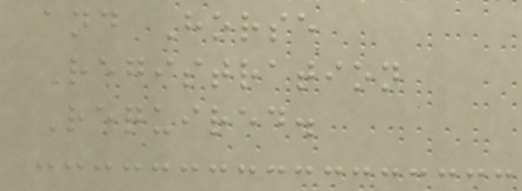and Horse
Registration
Required.
